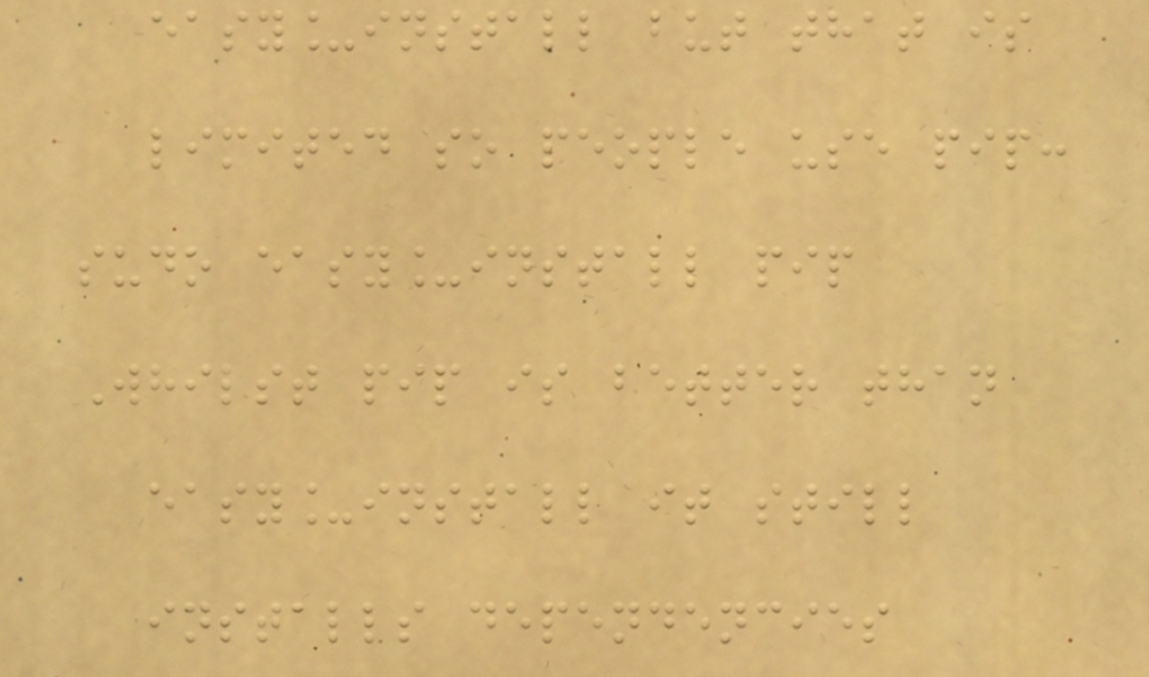easy_install but that is
limited so people use pip:
sudo easy_install pip
Whilst pip is better than
easy_install it still
installs dependencies
